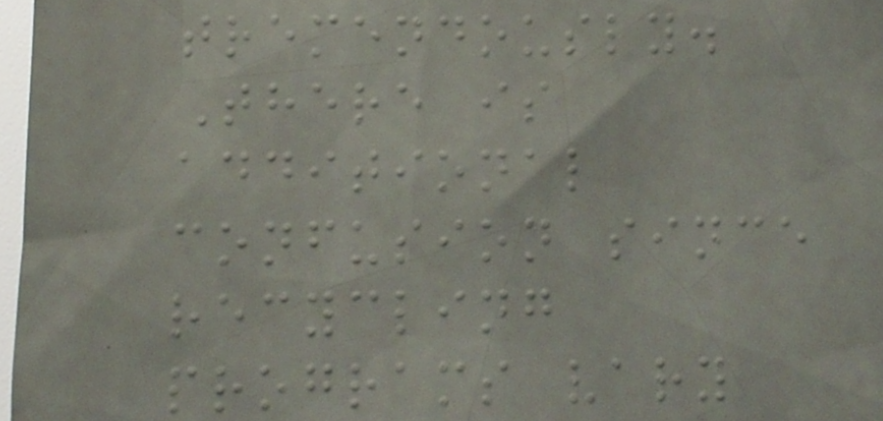tremendously.
There is
additional
confusion since
recycling
programs vary
